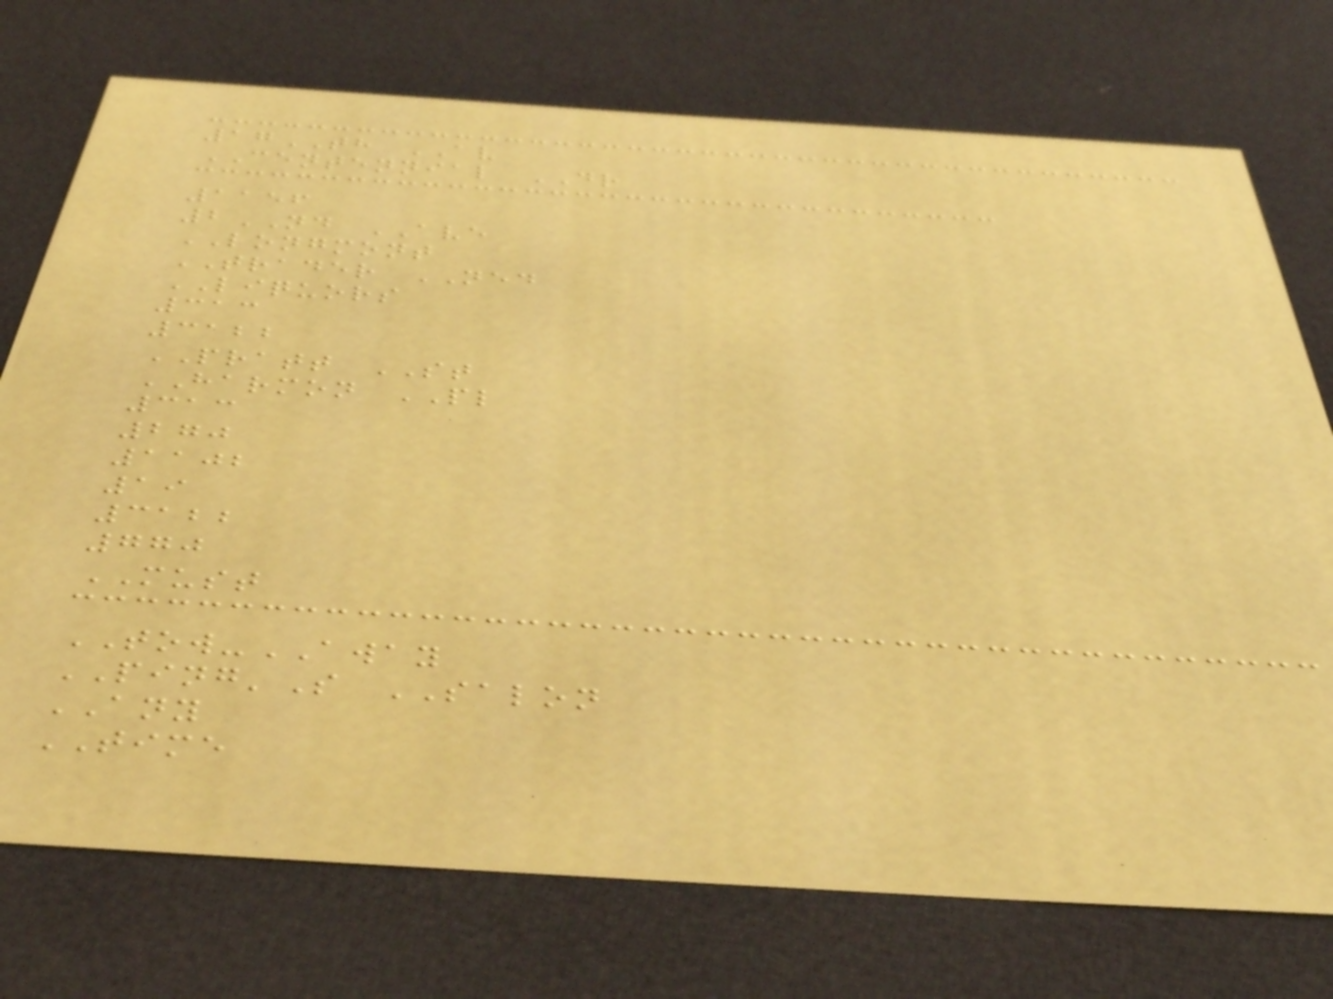17TH AV
CENTENNIAL DR
1156
2ND AVE
LONGMONT
TRADER NED
LIQUORS
313
3122
PRATT ST
HARMON PL
313
270
1102
19
3122
770
MUST
TOW-AWAY
PING'S SALON
ANY
TIME
